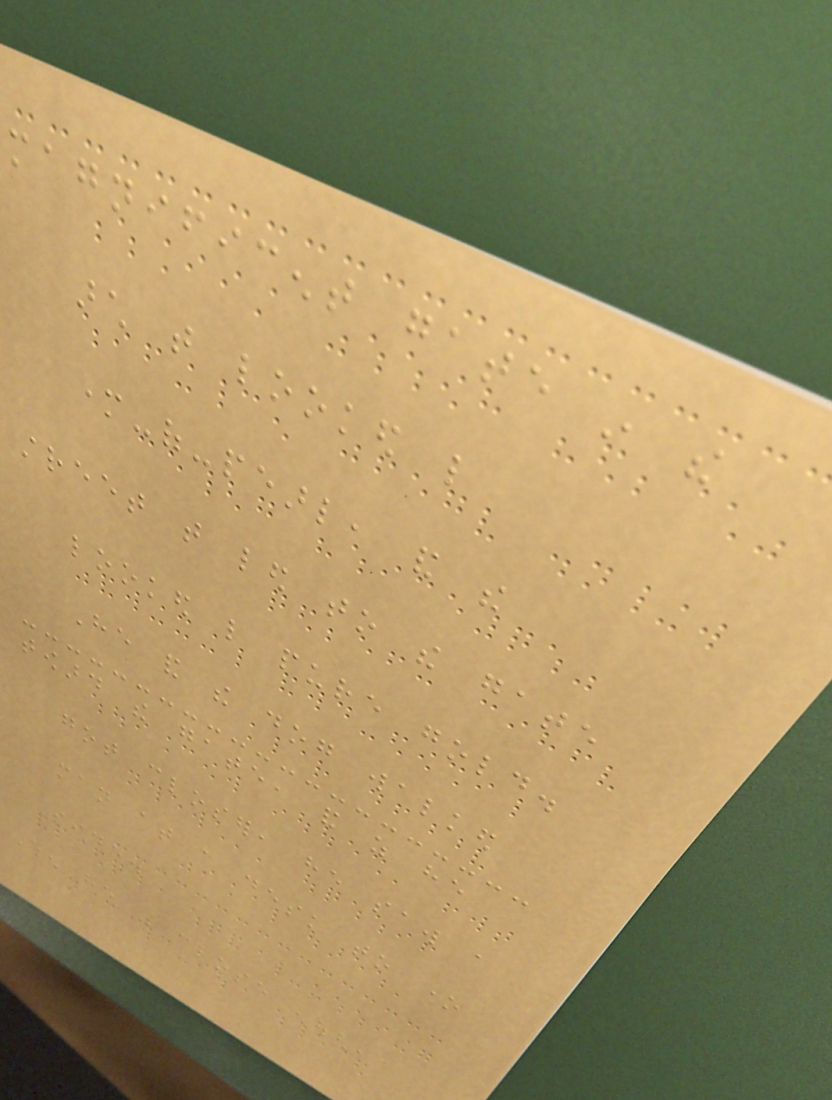magnificent gate in the
arch that looked like
mother-of-pearl, and the
street that led to the gate
looked like pure gold.
He and the dog walked
toward the gate, and as he
got closer, he saw a
man at a desk to one
side.
When he was close enough,
